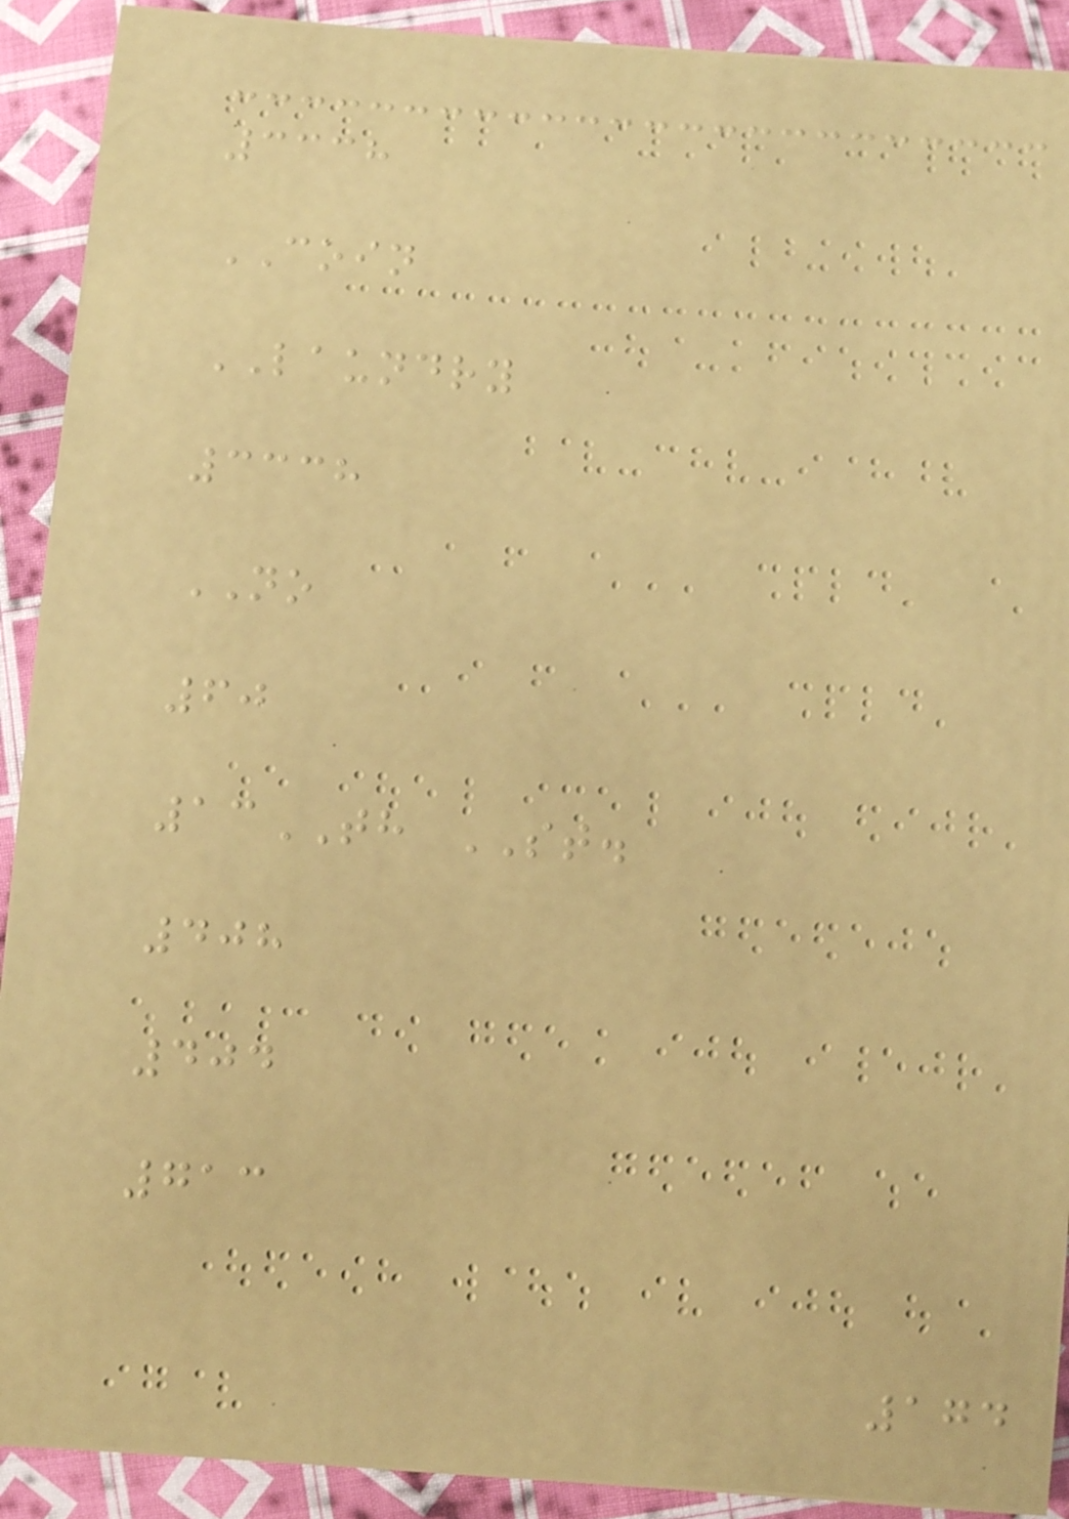3338
COIN
LAUNDRY
3338
NO
60
13TH ST.
408
404
713
174
